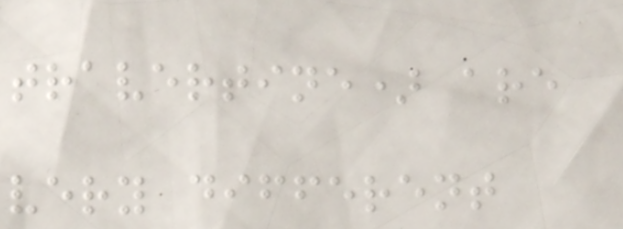travertine) are
very different
